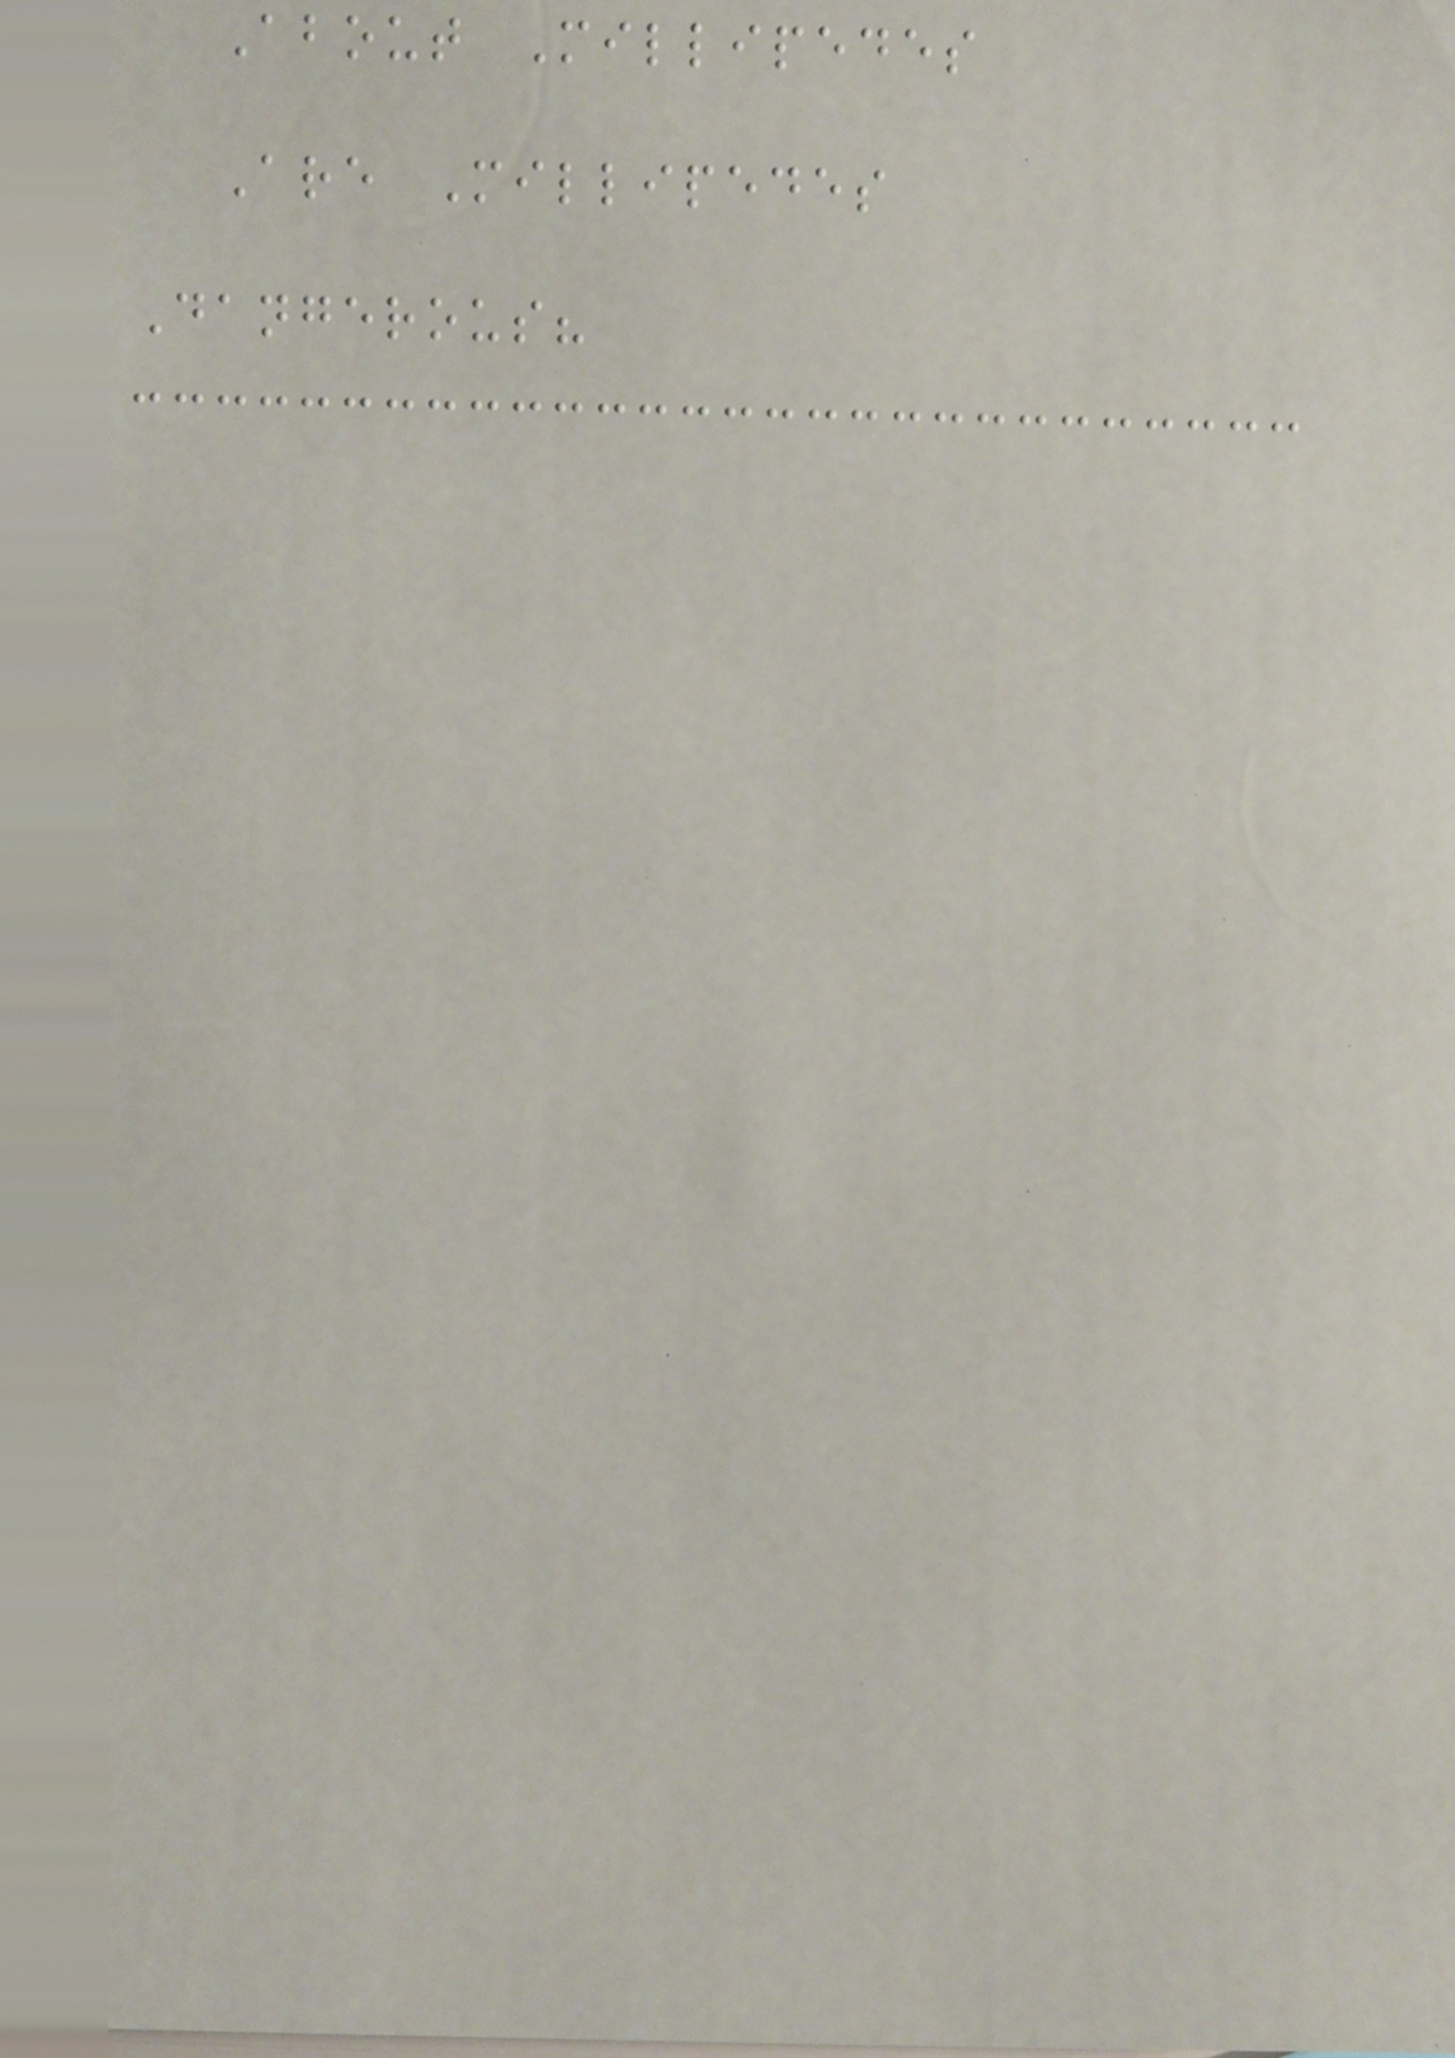About Millipedes
Are Millipedes
Dangerous?
